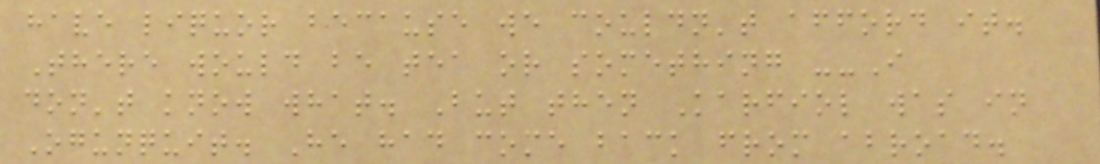have liquor because we couldn't afford it.
There would be tea or something --I
don't know what. But then Karfiol was in
Ogunquit. He had come back from abroad.
